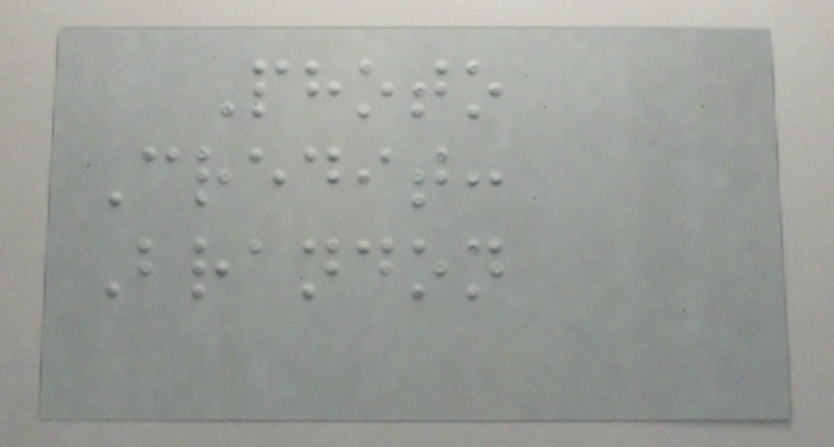Photo
Credit:
Brandon
